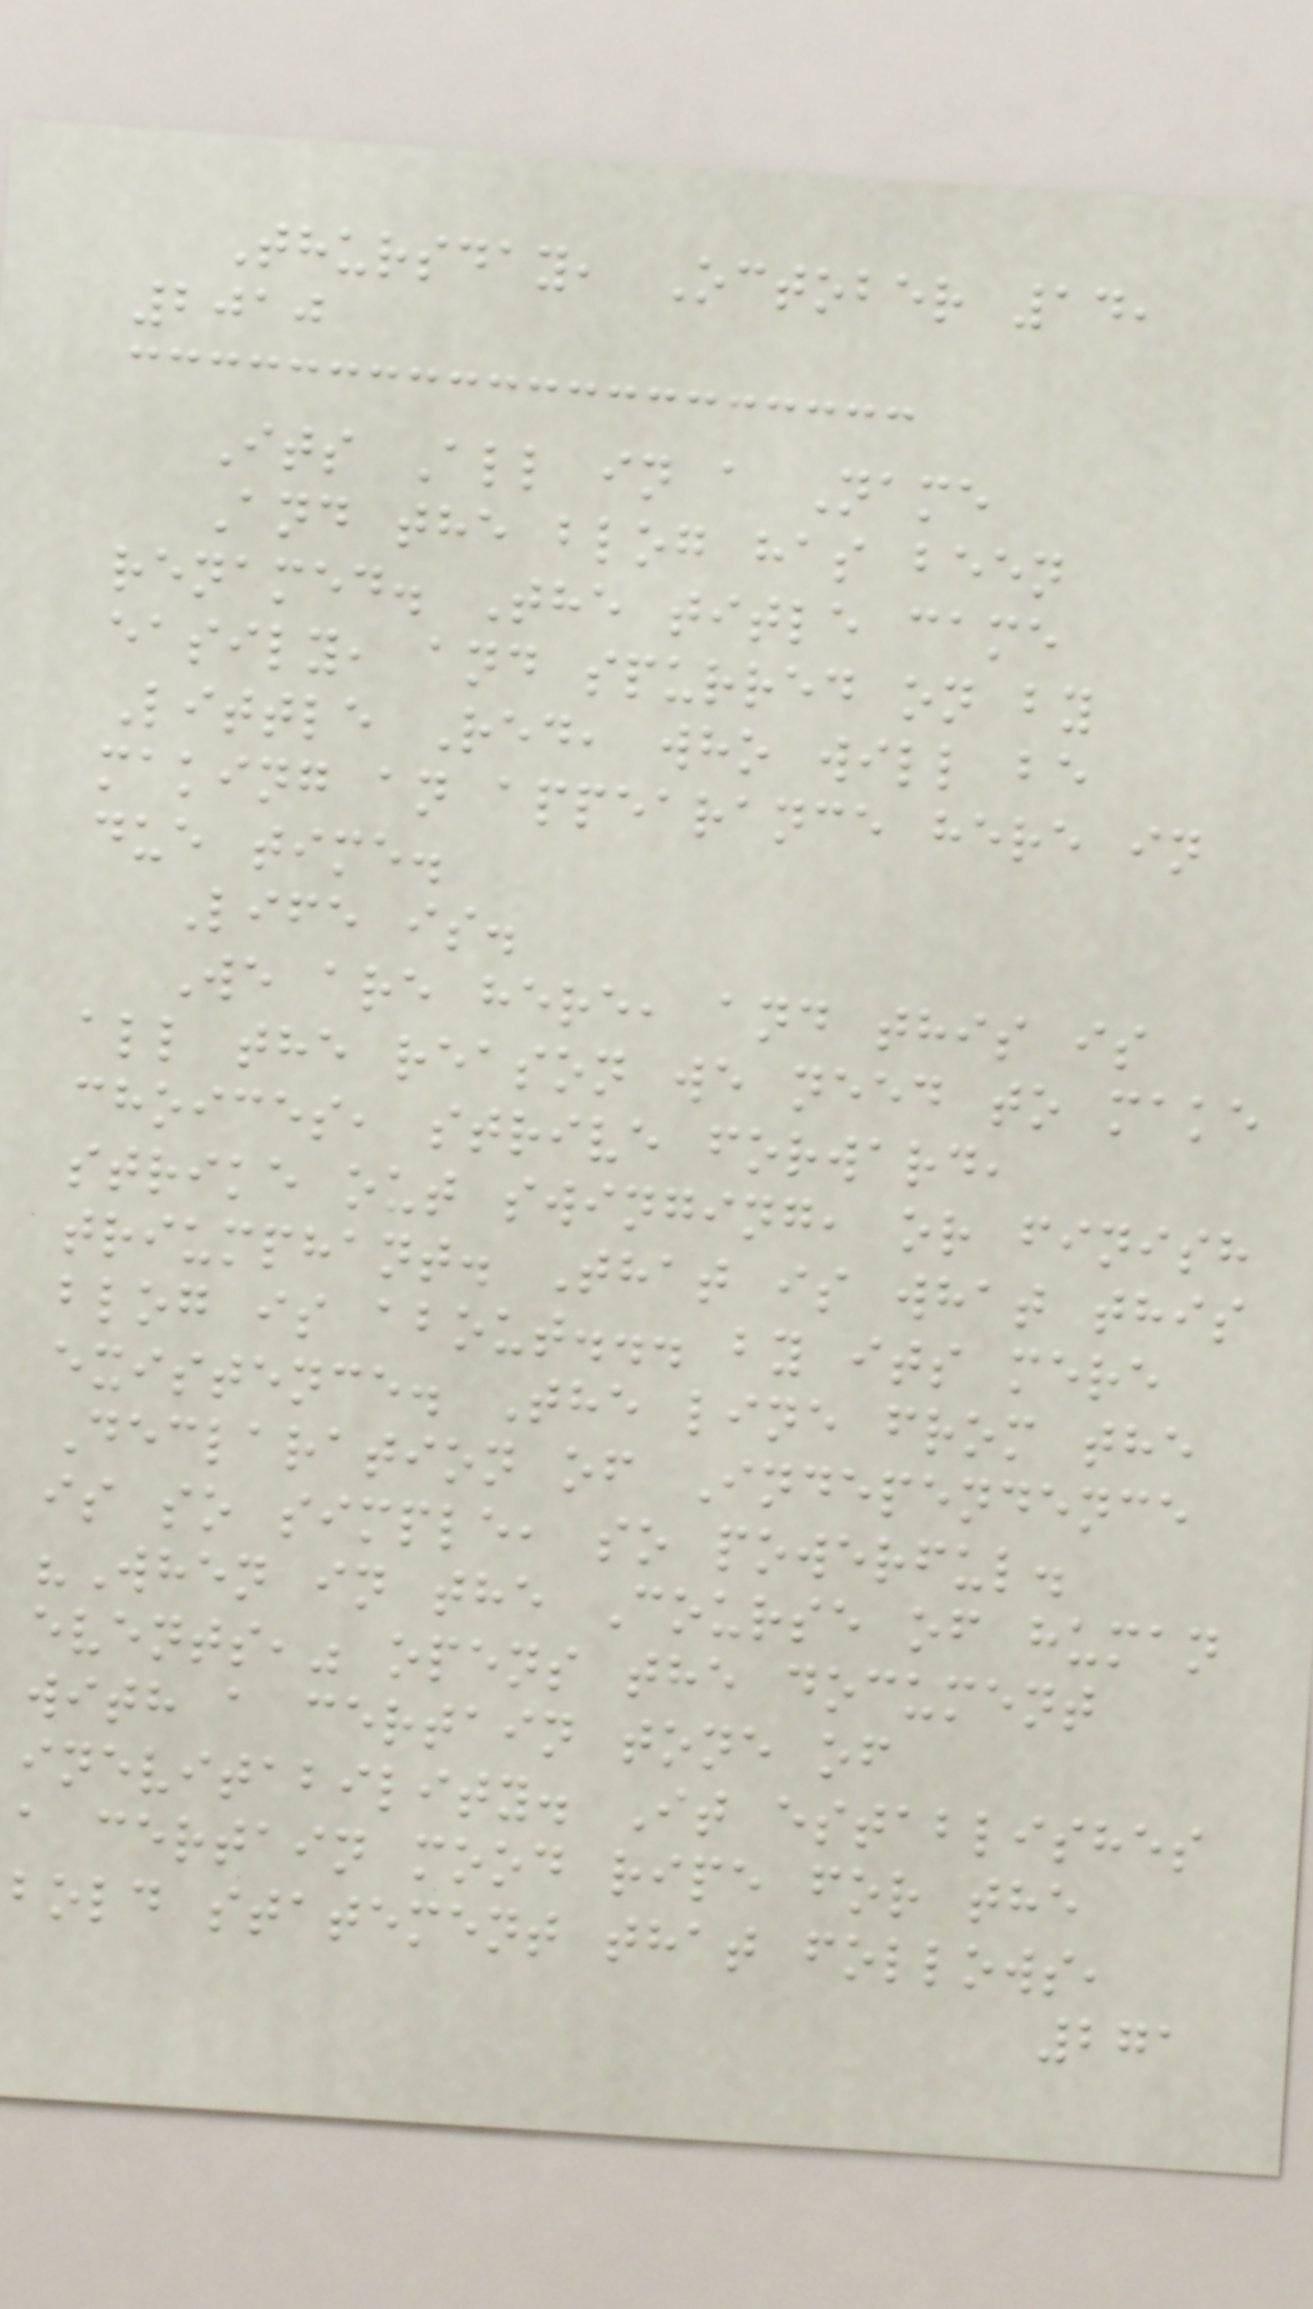Thursday, October 14,
2010
Its All in a Name
And the blog has been
renamed. The title came
easily, and spurred on by
Little Red, who will be
making an appearance here in
due time.
Life is.
We are here, and this is
all the reason we need to make
choices, strive forward,
strike out swinging, or finish
triumphant. That is what this
blog is about... by its mere
existence. The line from the
Declaration of Independence
is so simple, so powerful.
"When in the Course of human
events," opens the document
with a certain tone of
inevitability. It establishes
a certain mood ripe for the
bold statement that follows,
271
